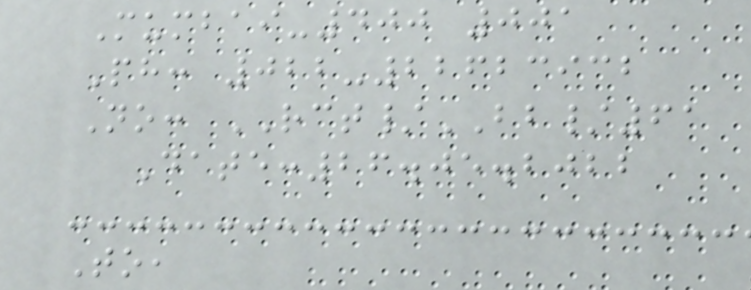Mumbai-400 001
Ph: 022-22623932
No: RCT/BB/61
Date:26.05.2022
To,
